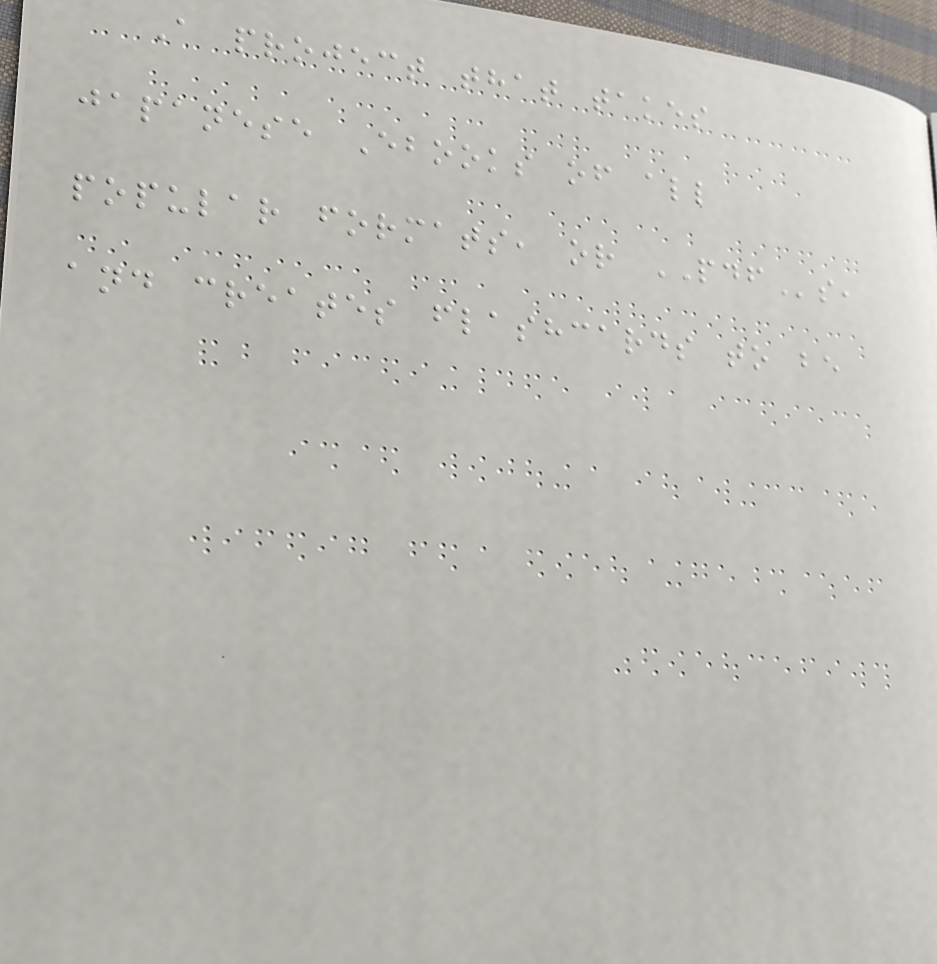A project that takes
japanese Ebooks of all
popular formats, or PDFs,
and creates flashcards to be
